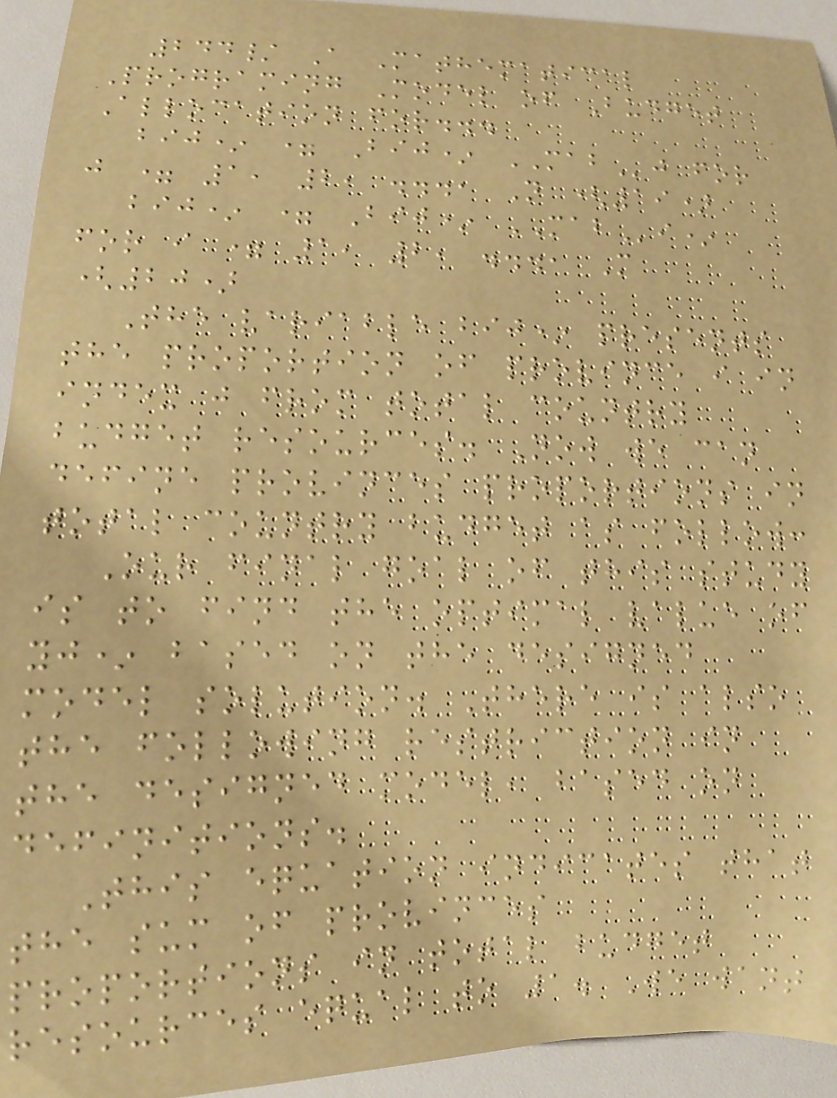244/ A Mathematical
Programing Model of Budget
Allocation for...
bij* = Bij* MABj for
j = 1, 2, ..., N (19)
bij* = Bij* MABi*
for i = 1, 2, ..., M
(20)
The variable bij* presents
the proportion of province i in
index j from total country
budget resources. Now we can
define provinces proportions in
total country budget as follow:
Our final goal of this study
is to find the optimal value of
yj* based on the designed
model solution. There is also
the following restriction in
the designed model, based on
definitions.
This equation indicates that
the sum of provinces
proportions in total budget
resources equal to 1. We want
